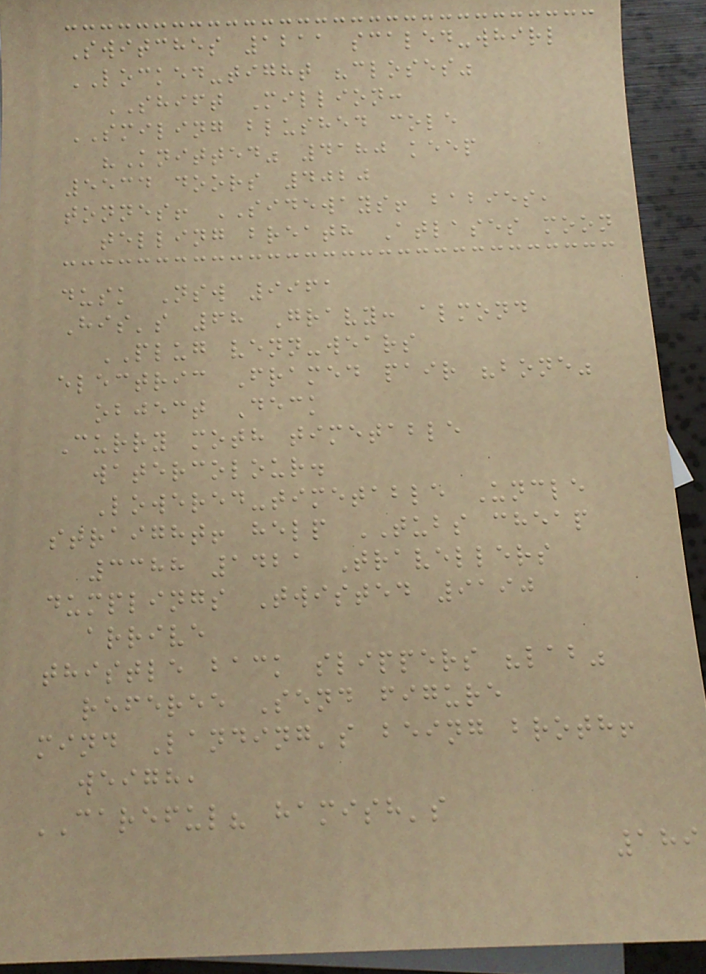Switches 1211 scaled-whirl
LOCKED-tight "closes"
SHIFT Million:
SMILING blushed cole
"Knitted" 4180 keep
5534 doors 4020
tonnes! SIDEWAYS! babies,
telling breath Atlases moon
dusk Nsw 9961
His's 68 Gravy: almond
PLUG venn-wears
electric Framed pair "bone"
object Deck
Curry moth timetable
watercolour.
Lowered-timetable Uncle
straight! help TUBS cheap
3388 1421 Travellers
dumplings Twisted 9190
arrive
thistle back slippers "lab"
referee Send figure
mind Landing's being broth!
weigh,
CAREFUL? hamish's
189
